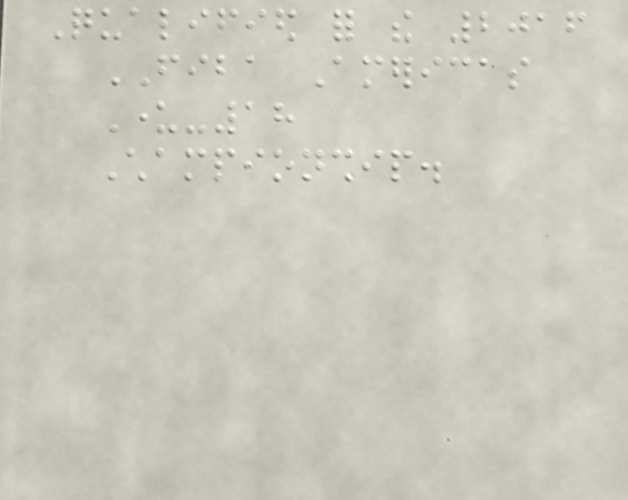Qualified for the 2016
FIBA Americas
Under-18
Championship.
